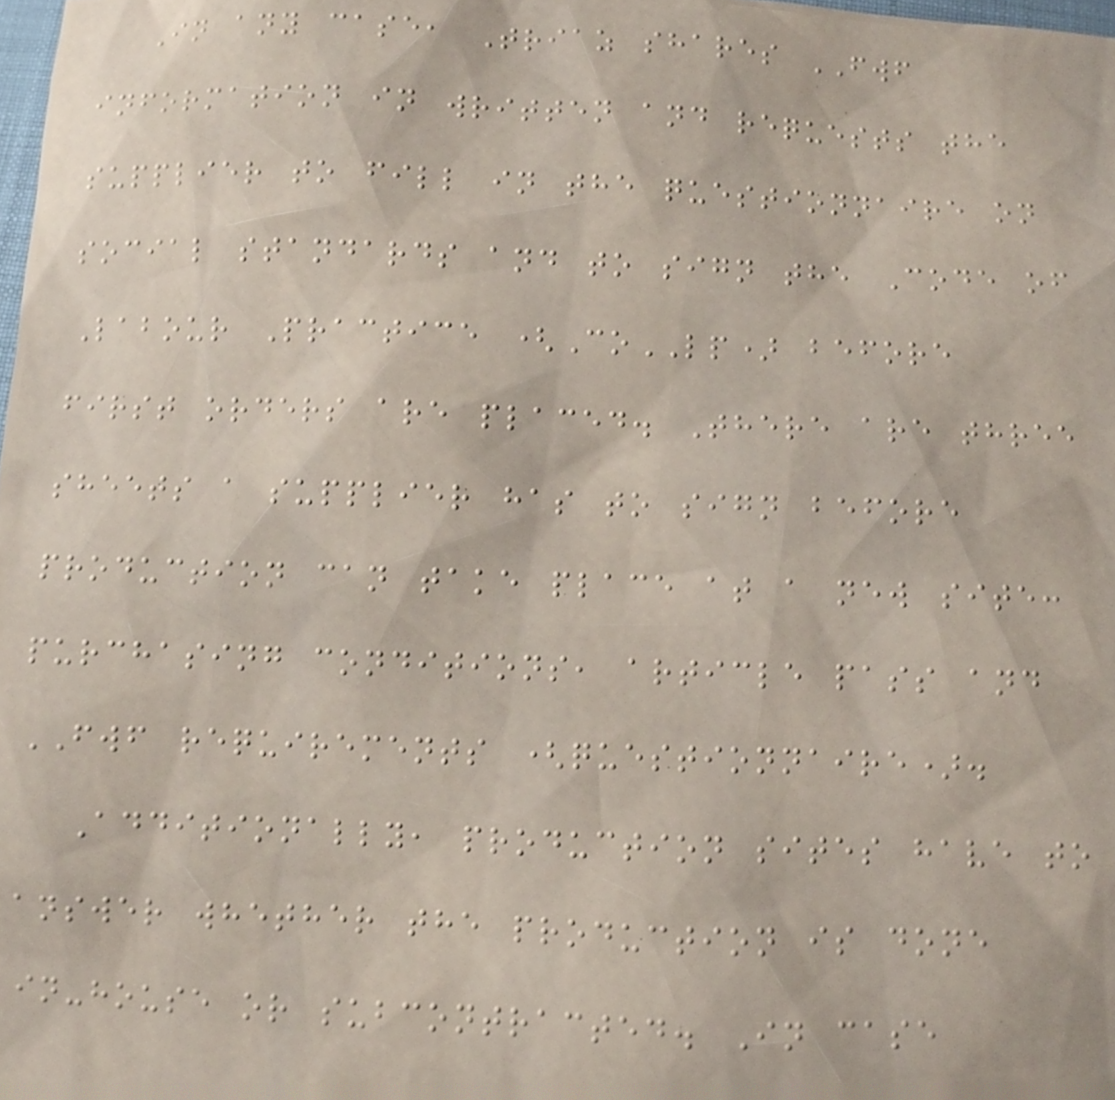In any case, Triaz shares FWF
information in written and requests the
supplier to fill in the questionnaire on
social standards and to sign the Code of
Labour Practice (CoLP) before
first orders are placed. There are three
sheets a supplier has to sign before
production can take place at a new site:
purchasing conditions, article pass and
FWF requirements (questionnaire).
Additionally, production sites have to
answer whether the production is done
in-house or subcontracted. In case
